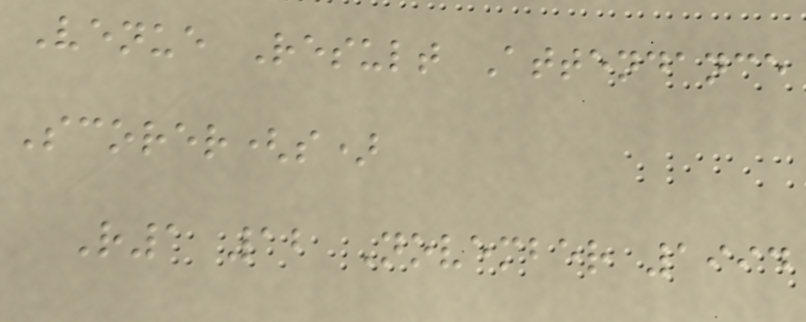Venue Result Attendance
Scorer(s)
R1 12 November 1994
